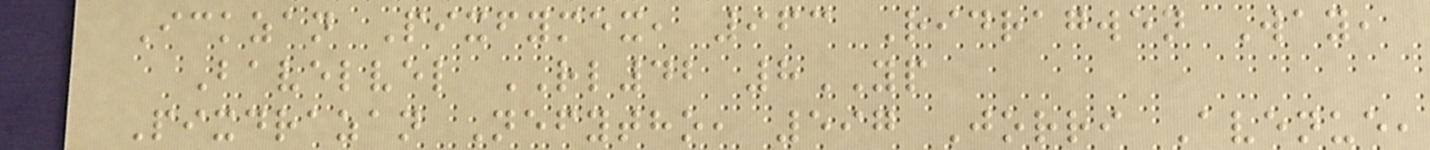Ickzan Pixfymex, 963 Ridragwen Way,
Bavelvel RL42 8YP
Pixdrazan Nefytho, 597 Jorri Avenue,
